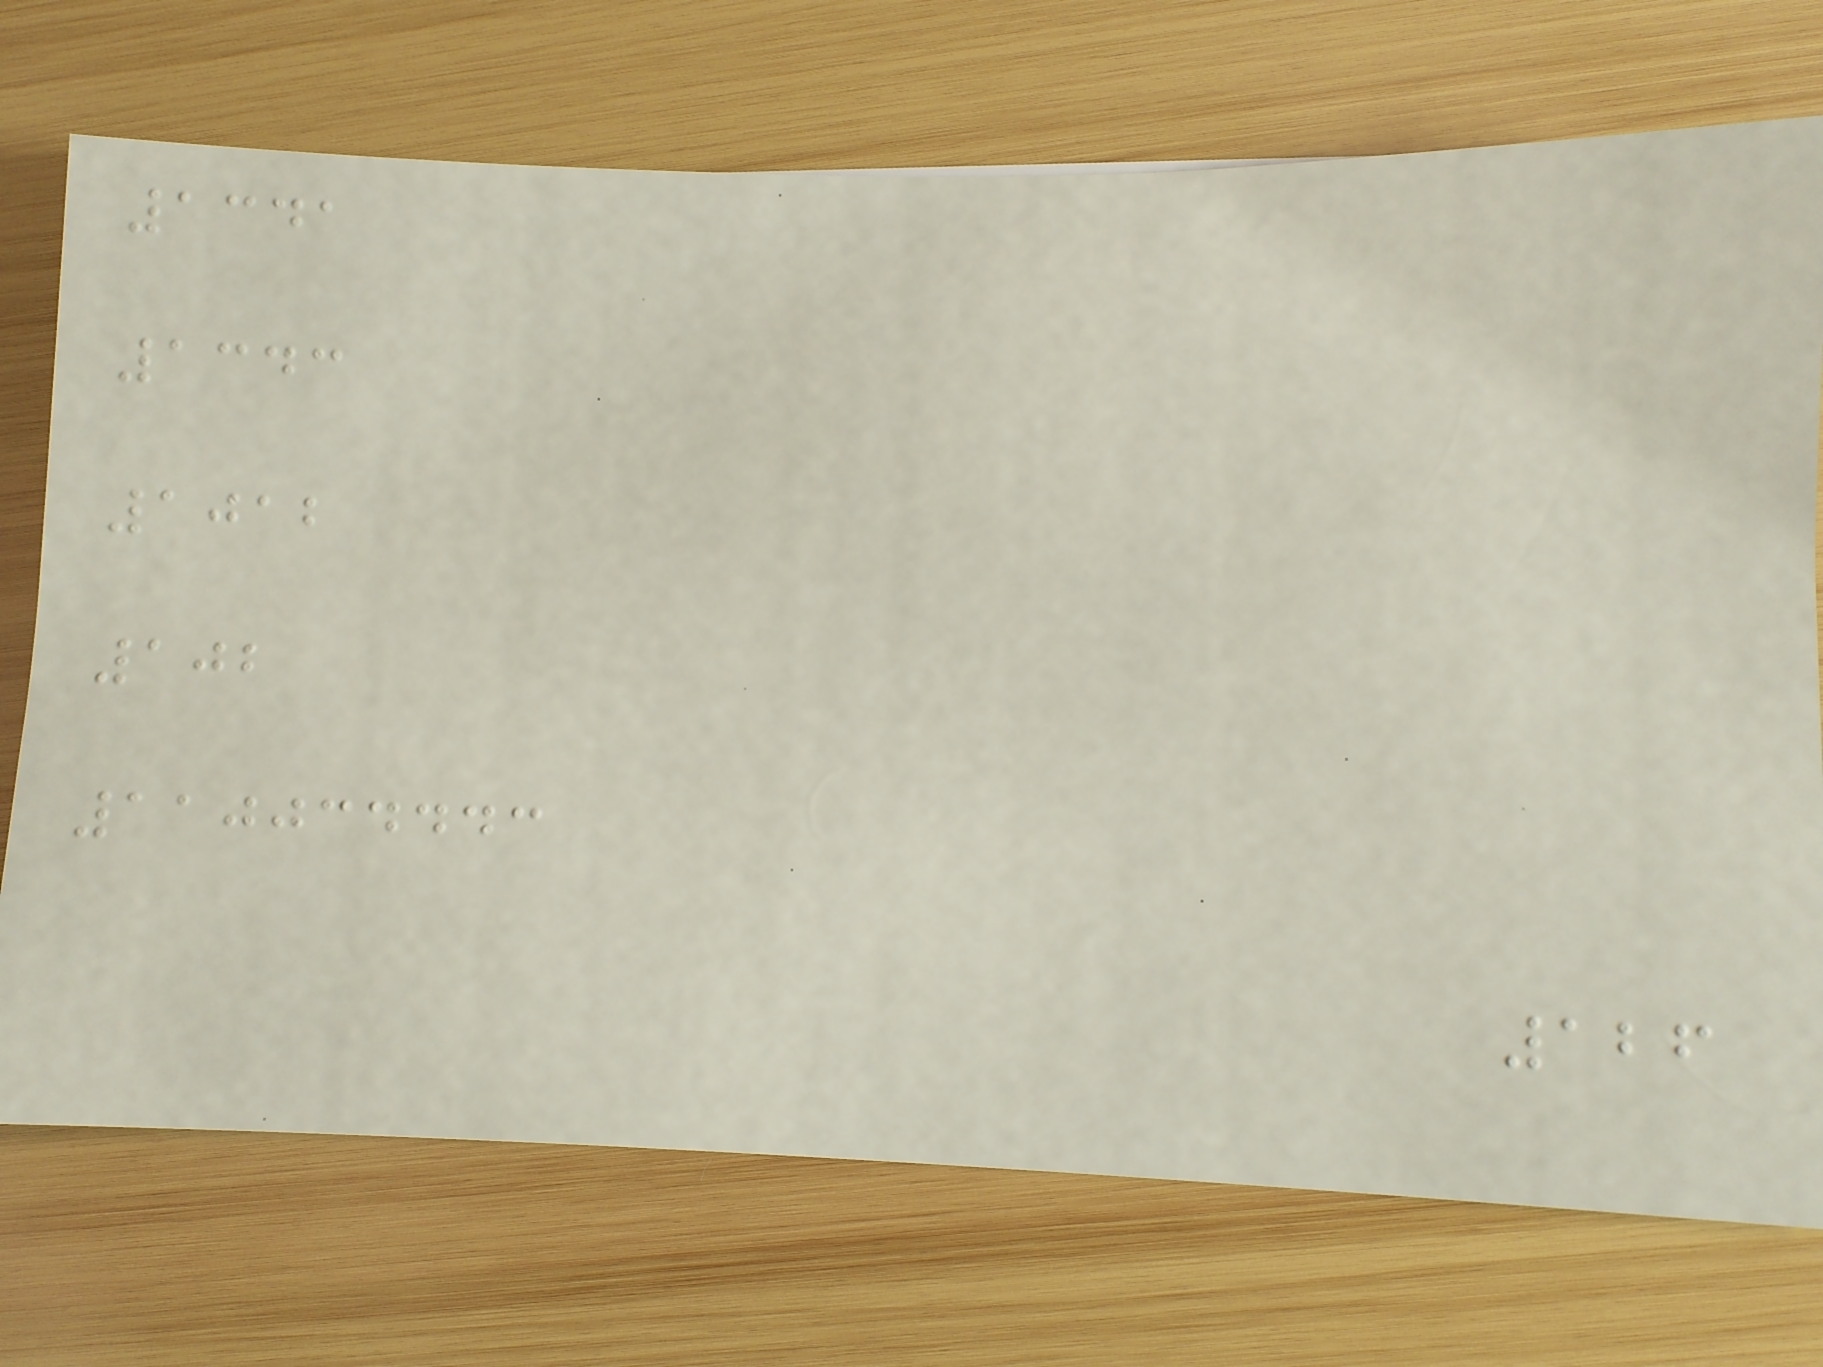1341
1343
1012
102
110034443
126
